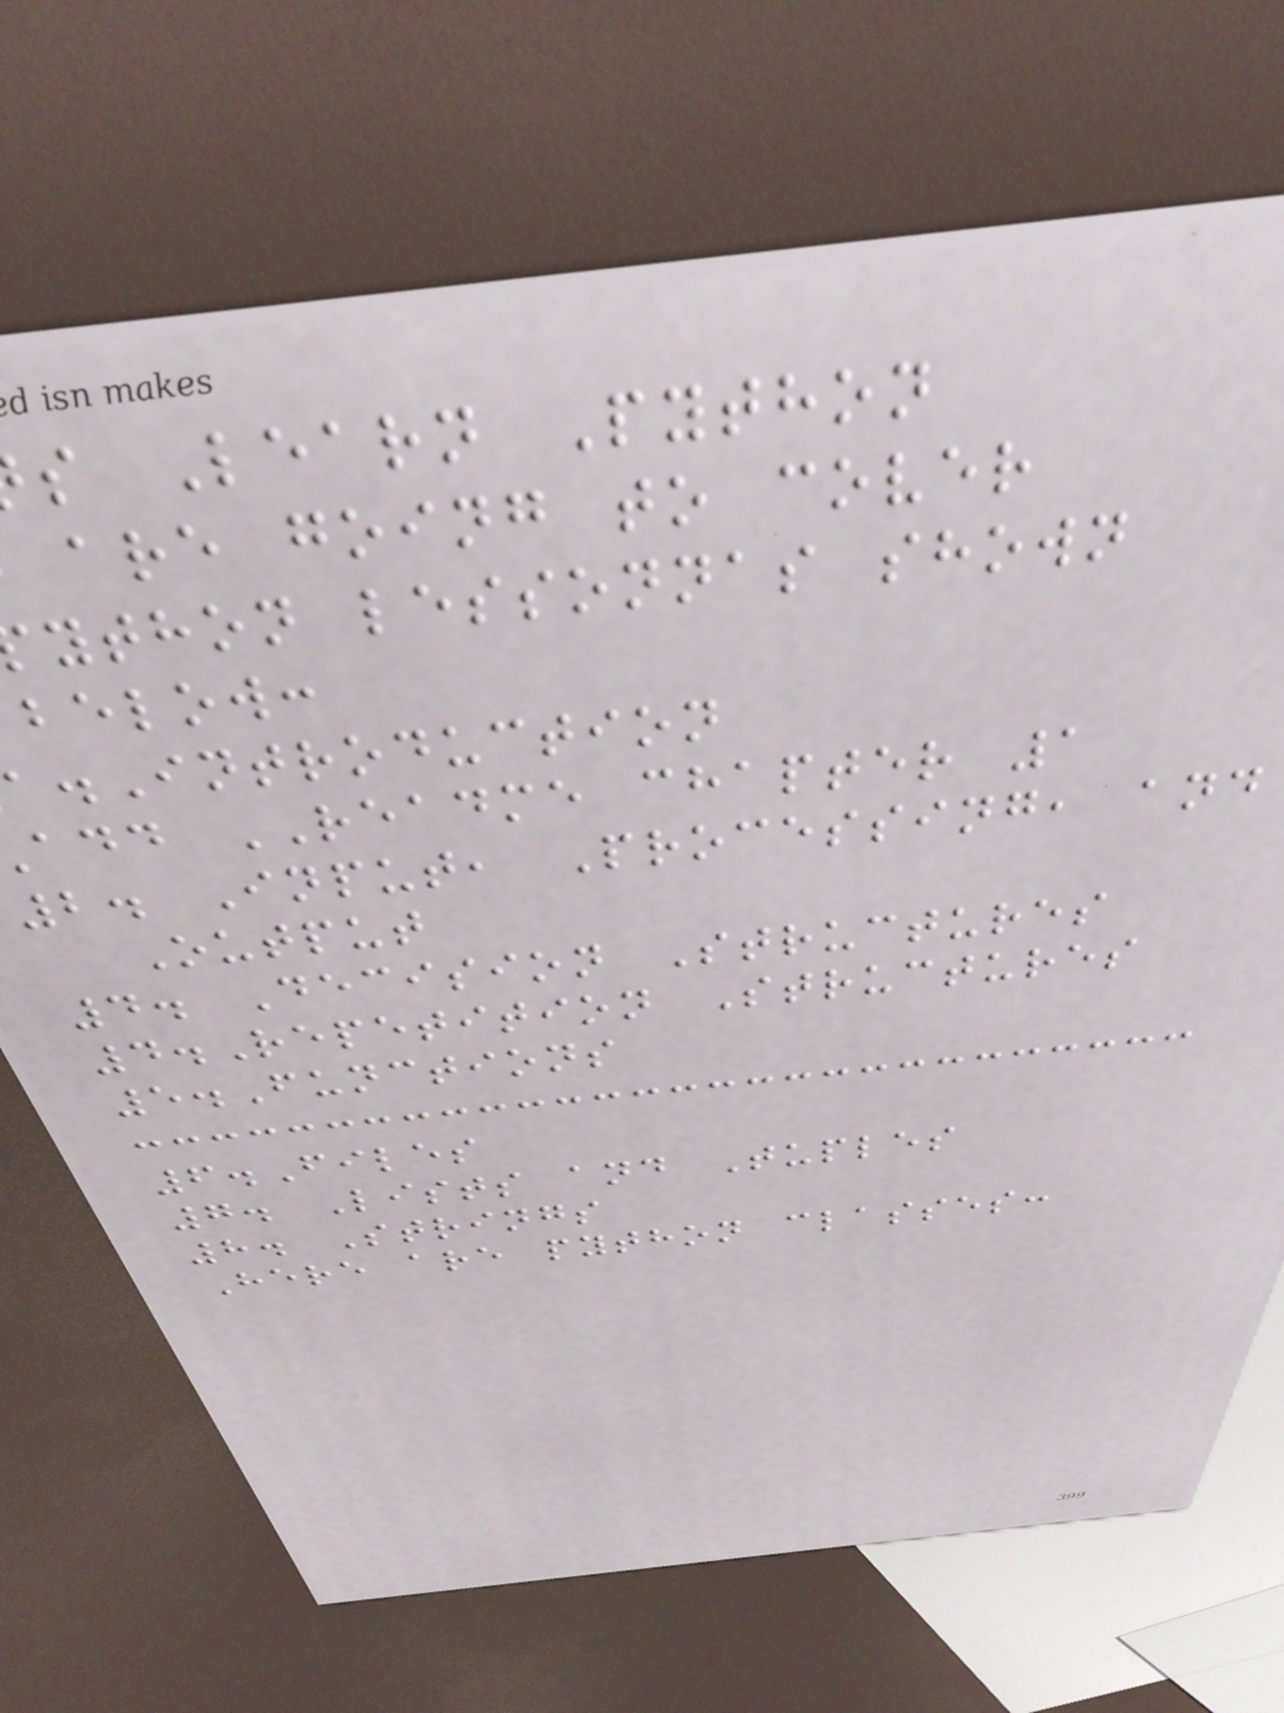s Learn Python
are going to cover
ython lessonnas shown
below:
.Introduction
add README chapter 1
2. Input, Processing, and
Output
4. Decision Structures
4.Repetition Structures
5.Functions
6.Files
7. Lists and Tuples
8. Strings
Here are python classes:
